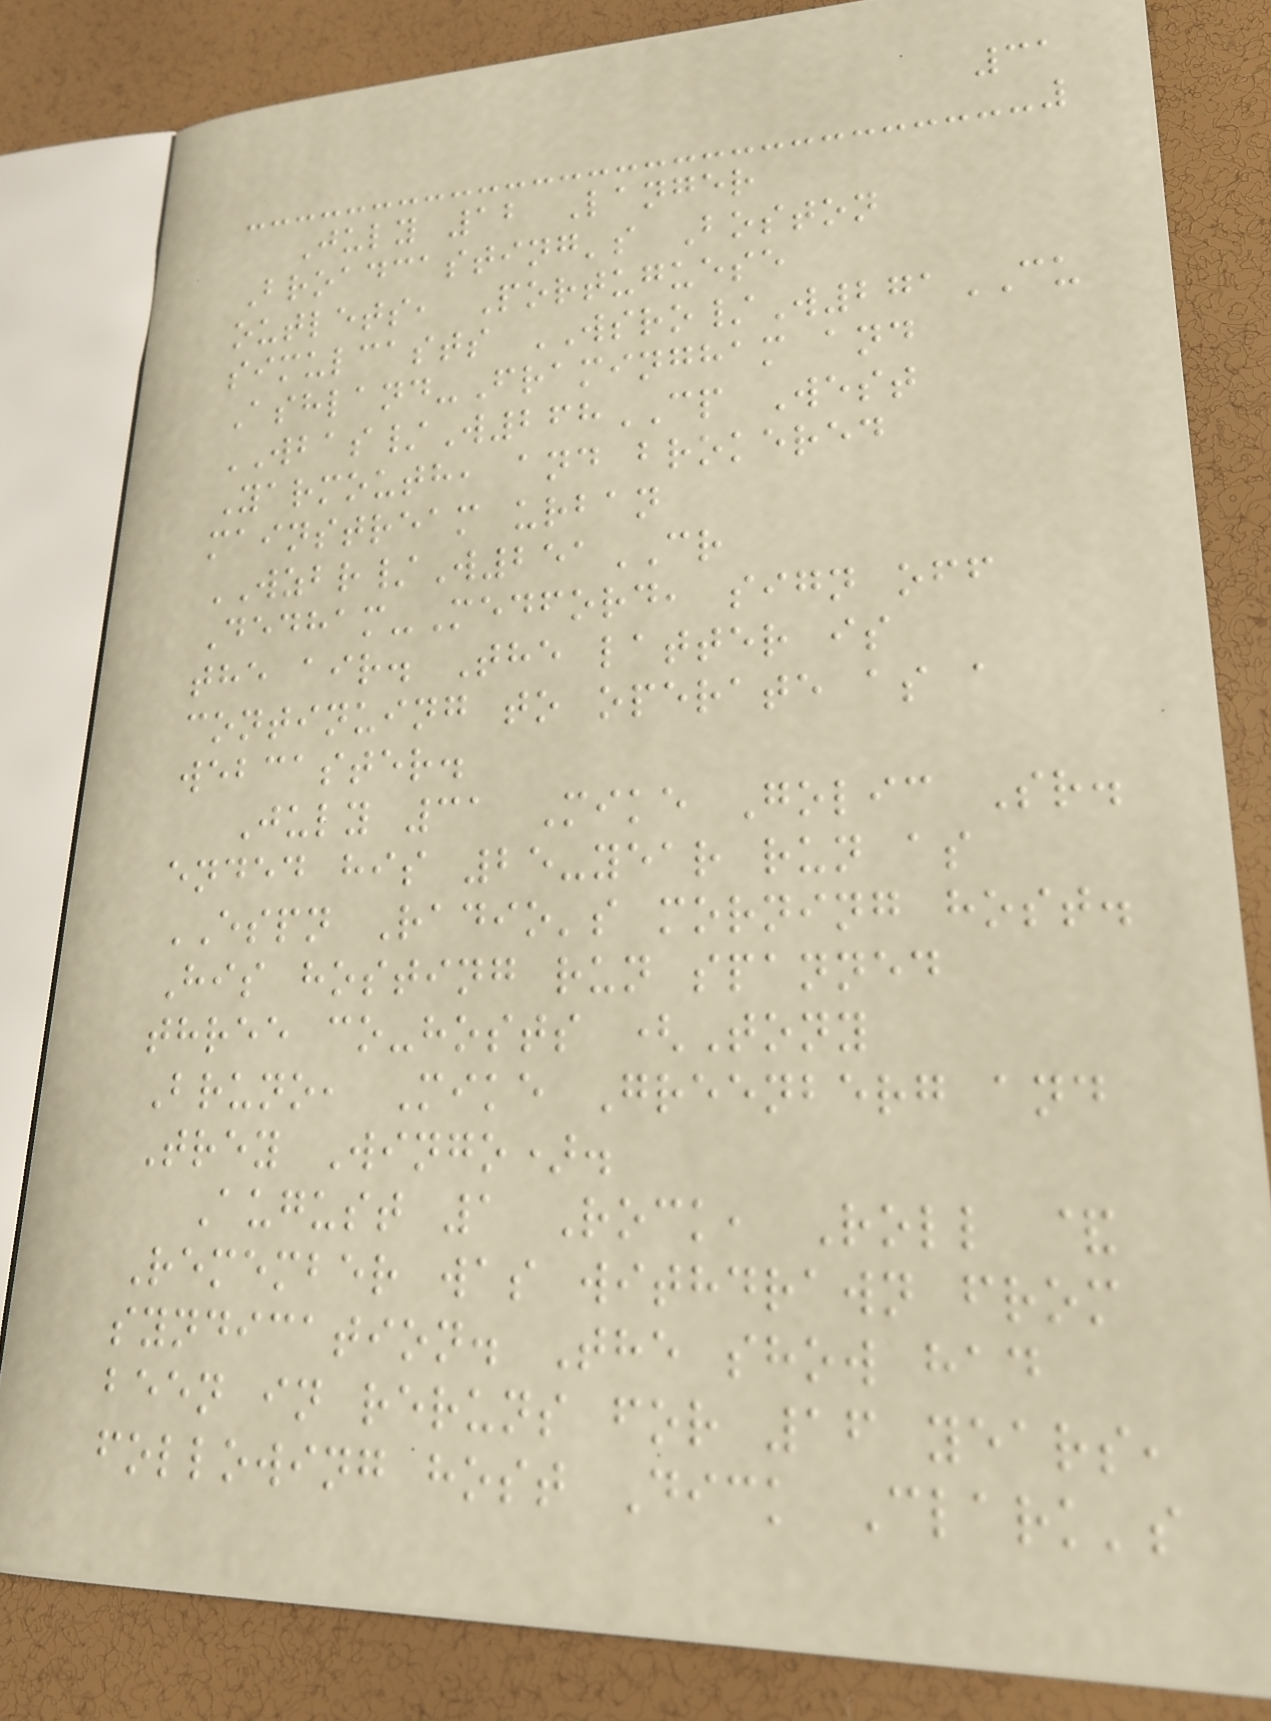31
July 12 Langer
Broadcasting's Boston
outlets, Portuguese
simulcasts WSRO/W271CU
Ashland-Framingham and
WBAS/W268CP West
Yarmouth, and brokered
mainstream urban
WZBR/W251CR
Dedham-Medford, sign off
the air. The latter is
continuing to operate as a
webcaster.
July 31 Mike Golic Sr.
ended his 25-year run as
ESPN Radio's morning host.
His hosting run spanned
three co-hosts (Tony
Bruno, Mike Greenberg and
Trey Wingo).
August 1 Rock, Roll &
Remember was withdrawn from
syndication. The show had
been in reruns for 16 years,
following host Dick Clark's
